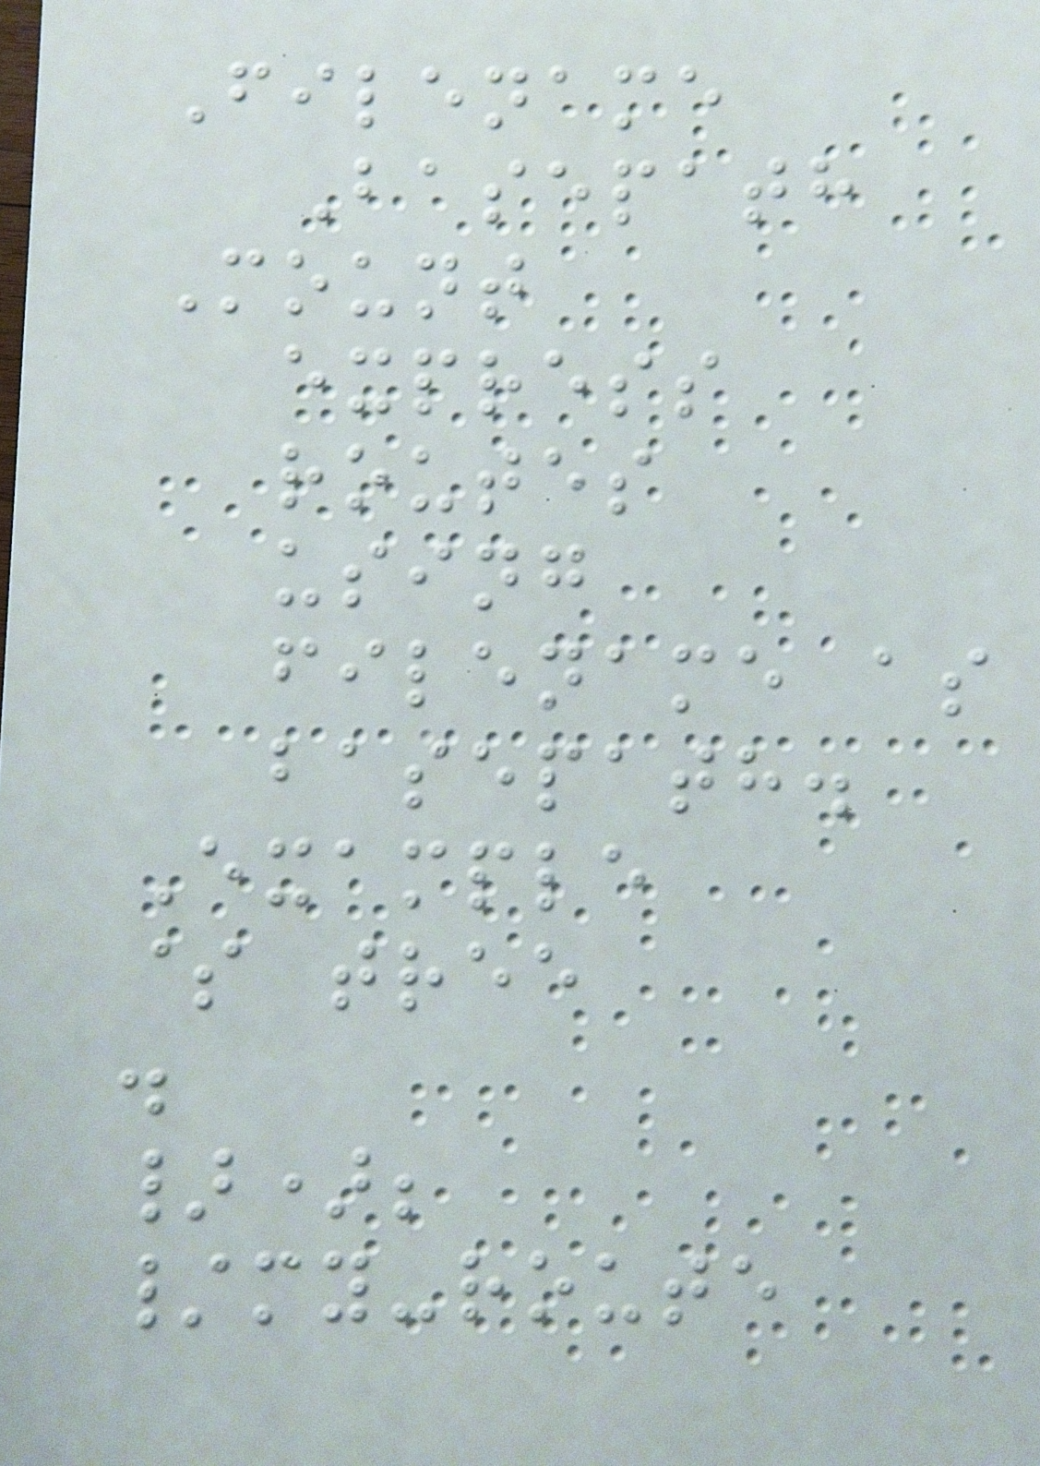Filename
Basepath
Mount
express
routes
using
filename as
basepath.
Example
$ tree
.
});
/my-route
